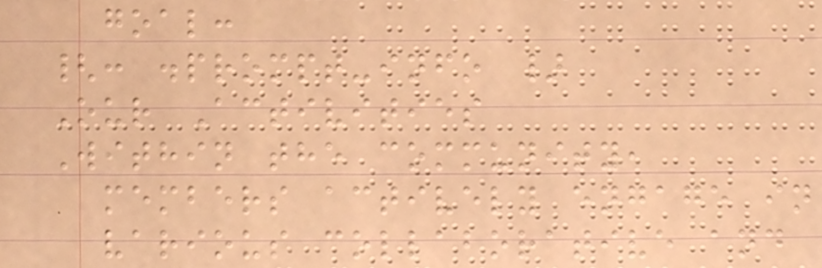goal:
{: .prompt-info }
Our Activities
Within the community,
members actively engage in
various collaborative and
